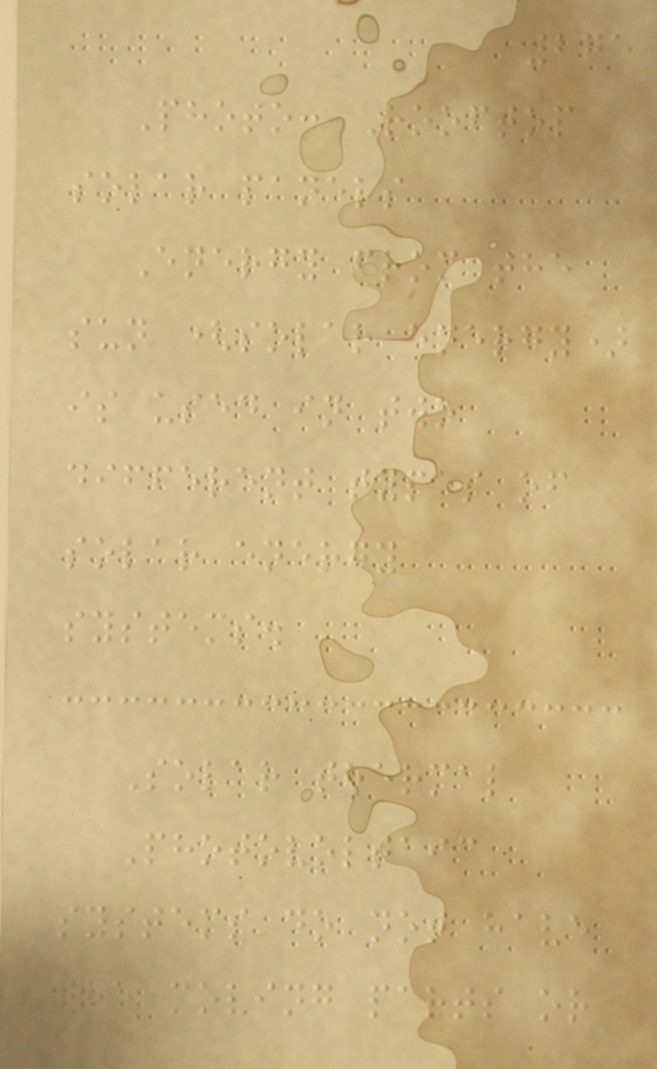275
Photo: Rooftop
solar panels
Energy from the
sun (solar energy)
is used in two
different types of
solar energy
systems.
Solar thermal
Photovoltaic
systems do not have
the moving parts or
